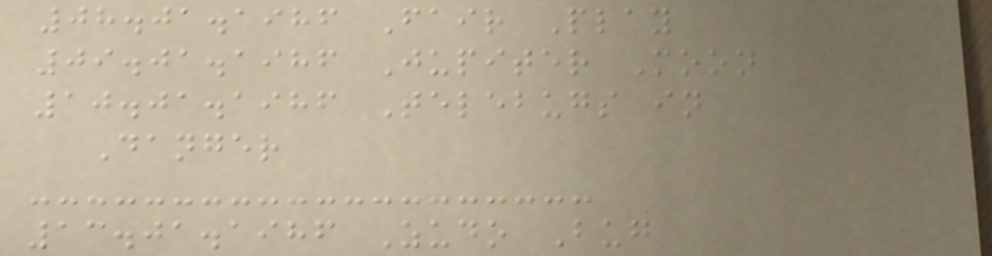08.01.1986 Fair Play
09.01.1986 Jupiter Moon
10.01.1986 Telebugs in
Danger
13.01.1986 Zudo Bug
